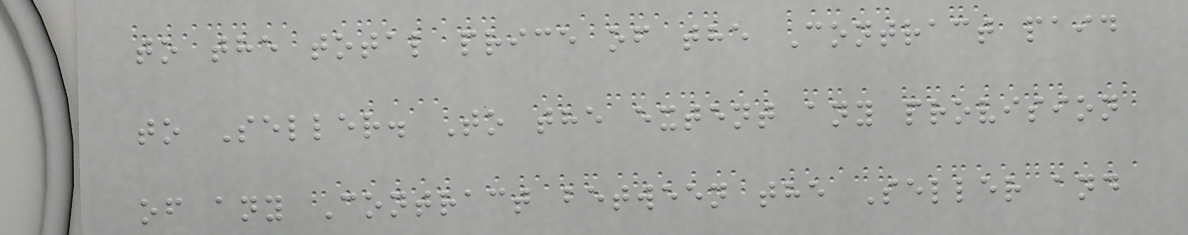to the total price of the Contract paid
to Seller. To the extent any provision
of any Contract between the Seller and
